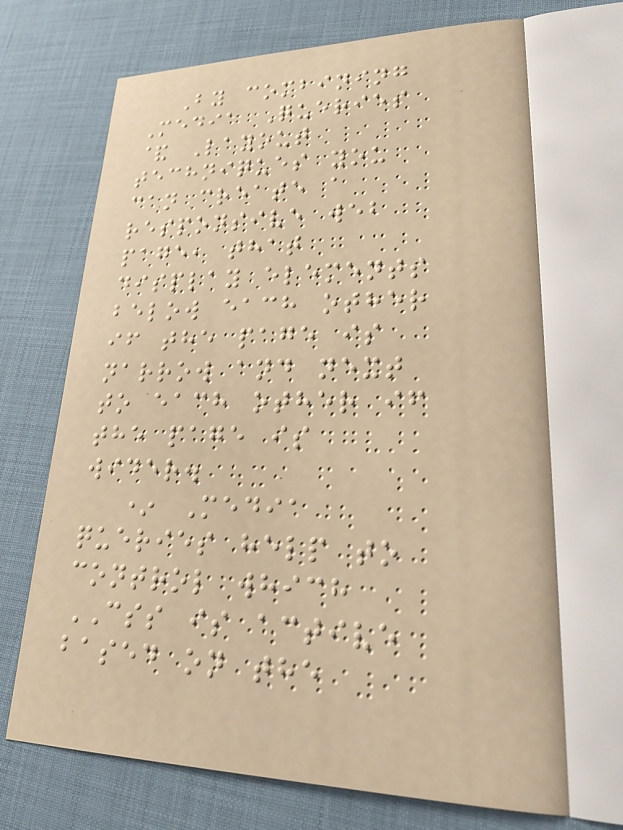By combining
Media Queries
& Layout
techniques you
can create a
responsive web
page, that
display elements
below each other
if the page is
narrow and next
to each other if
the page is
wider.
* Media
queries help to
control which
CSS is active
based on the
